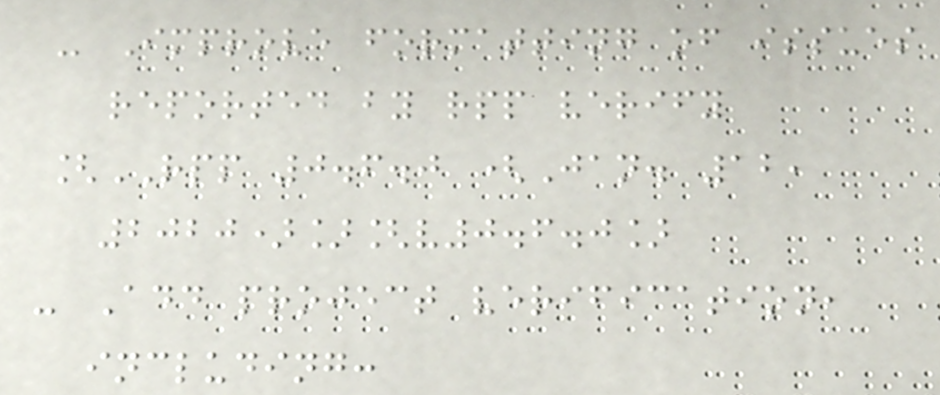- Improve formatting of issues
reported by rpp verify
[RPP 0.6.0 (Jan. 12,
2020)][v0.6.0]
- Add project verification,
including:
